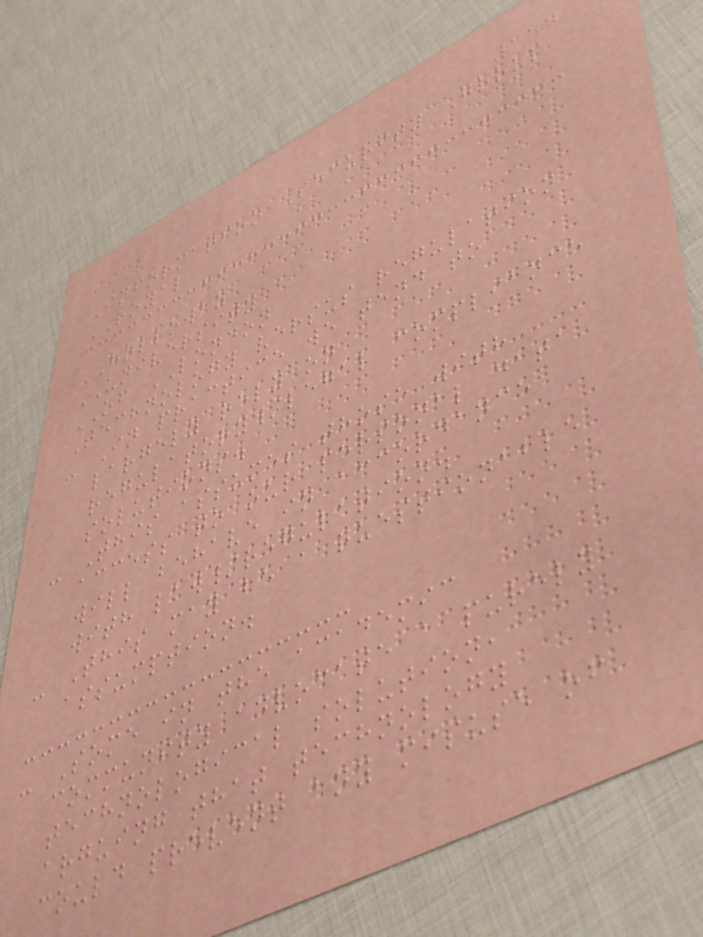154
Information Security Group
ROYAL
HOLLOWAY
UNIVERSITY
OF LONDON
Technology versus regulation
- In practice we tend to
largely rely on
regulatory/legal compliance
solutions.
- This assumes those with
access to our personal data
will behave in accordance
with law/regulation.
- This may be a questionable
assumption.
- Some in the academic
community advocate a purely
technological solution,
arguing that technology
could prevent any misuse of
